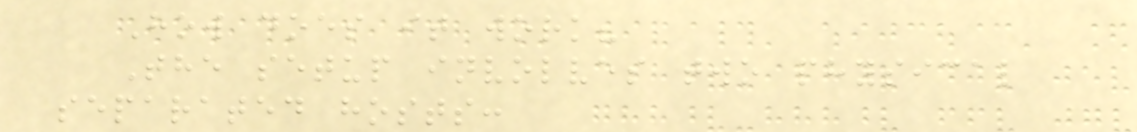How does it work?
The setup involves two physical
separated hosts:
